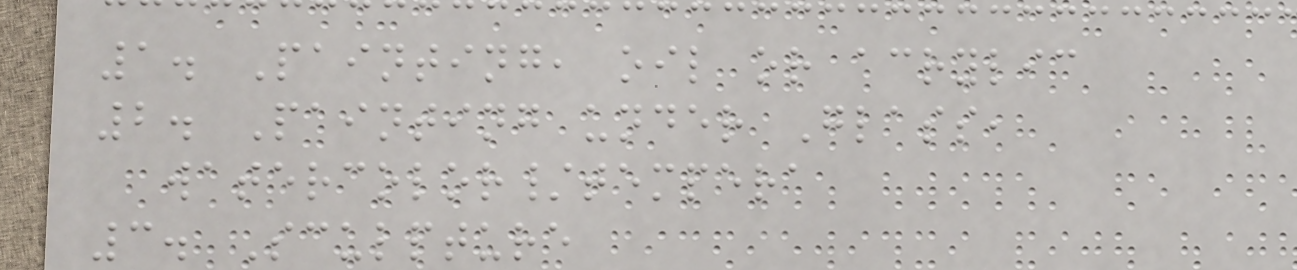1. Painting, oil or acrylic
2. Painting under Glass,
watercolor/tempera
3. Sculpture
